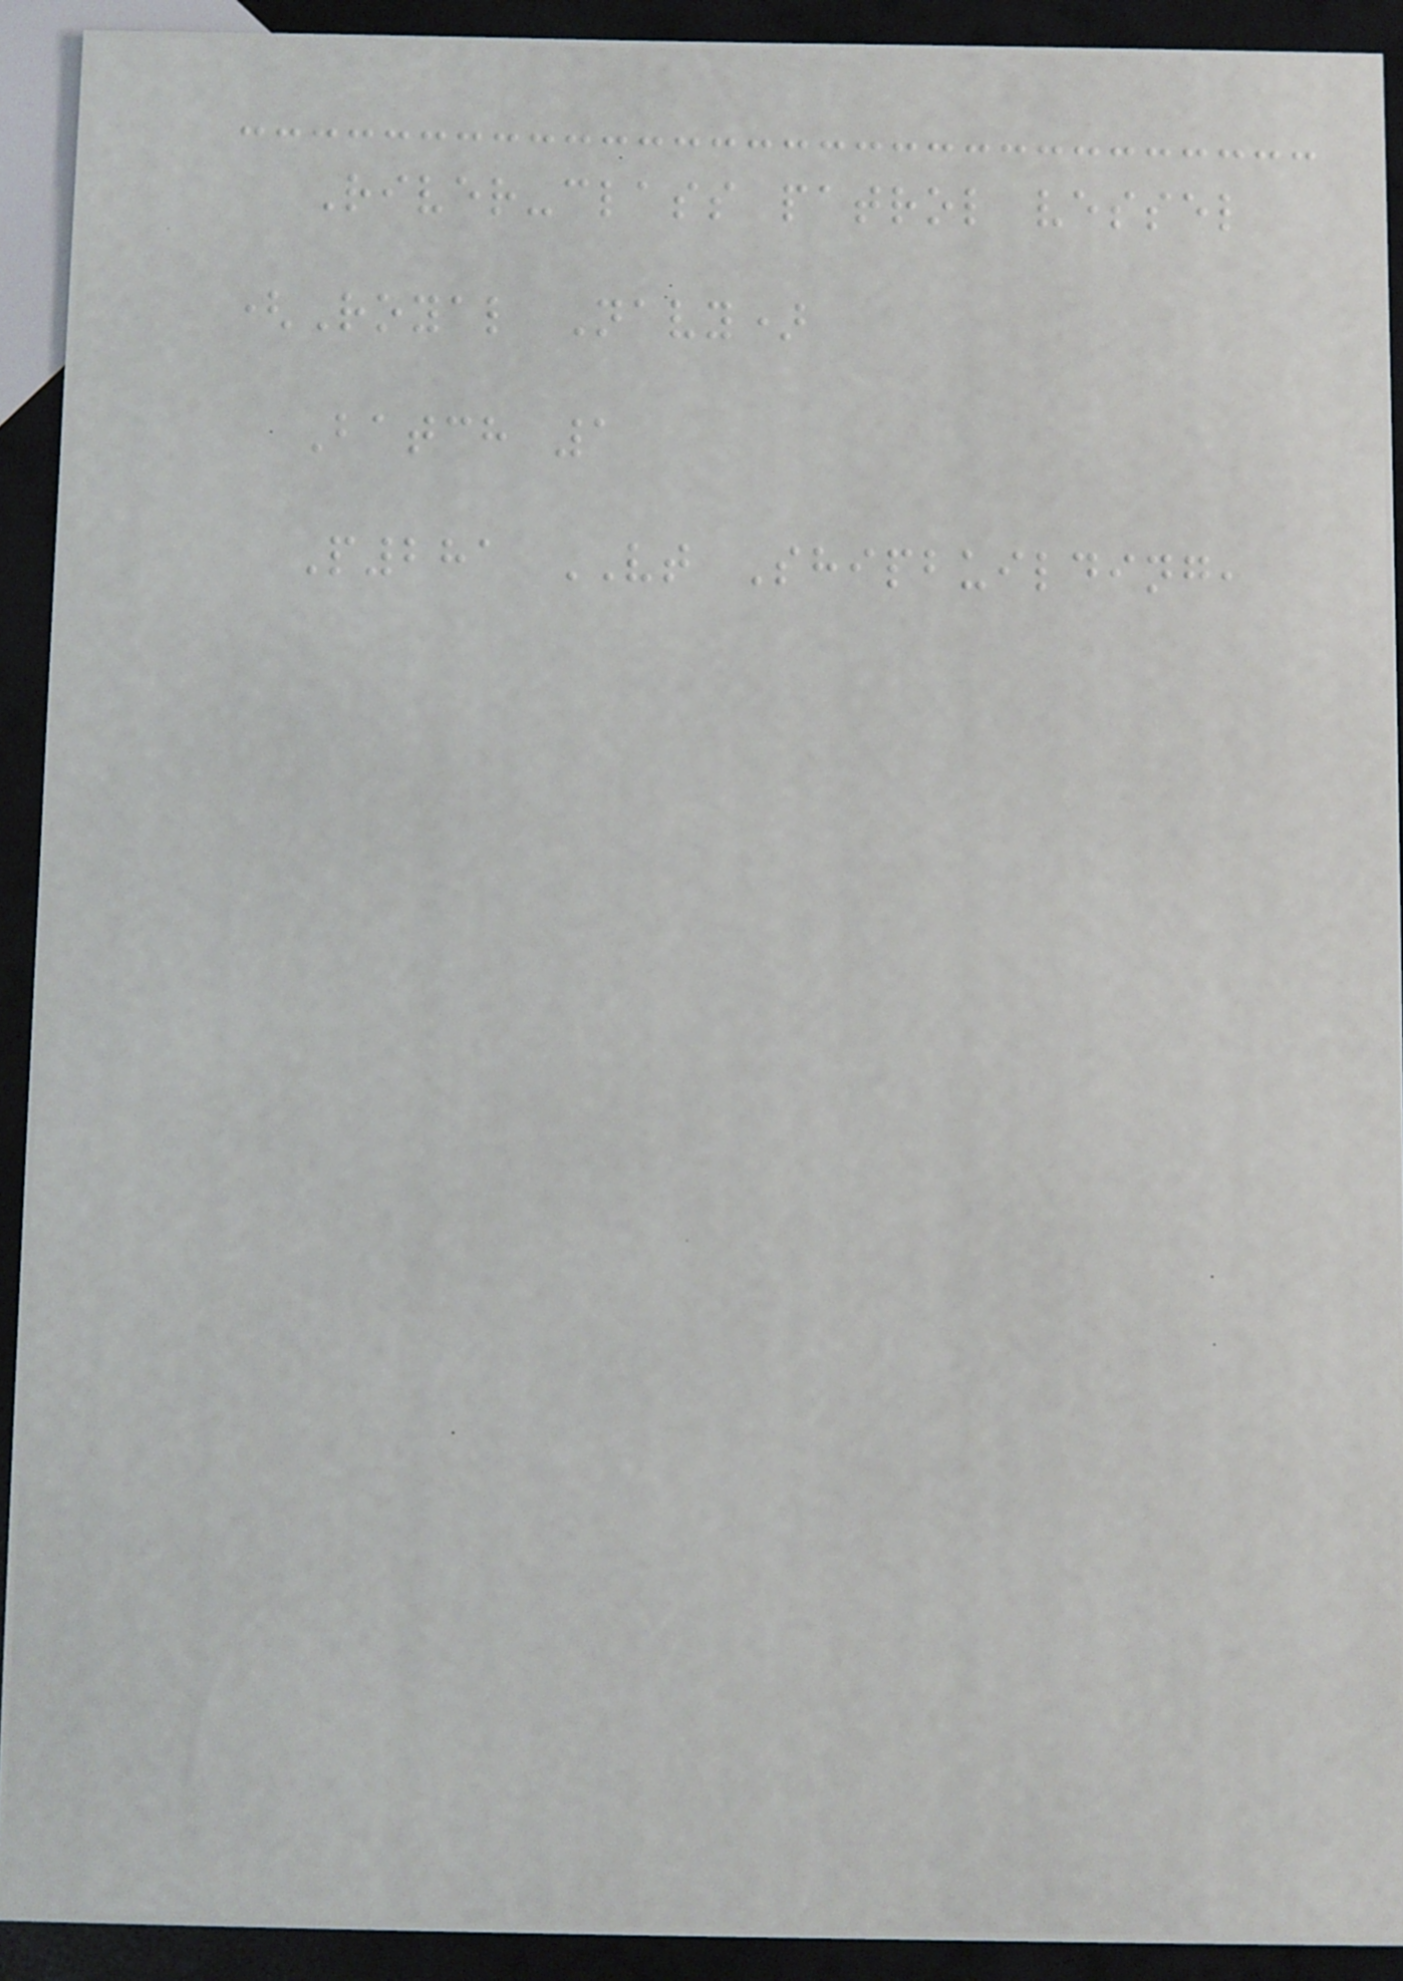River-class patrol vessel
(Royal Navy)
Batch 1
P281 VT Shipbuilding,
